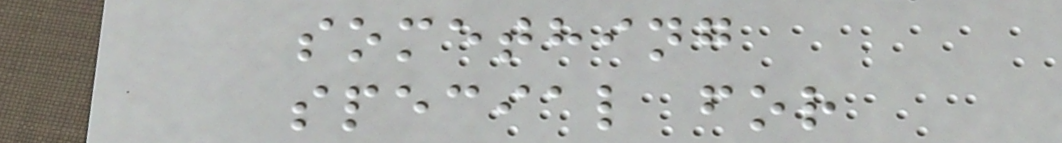something
special for
